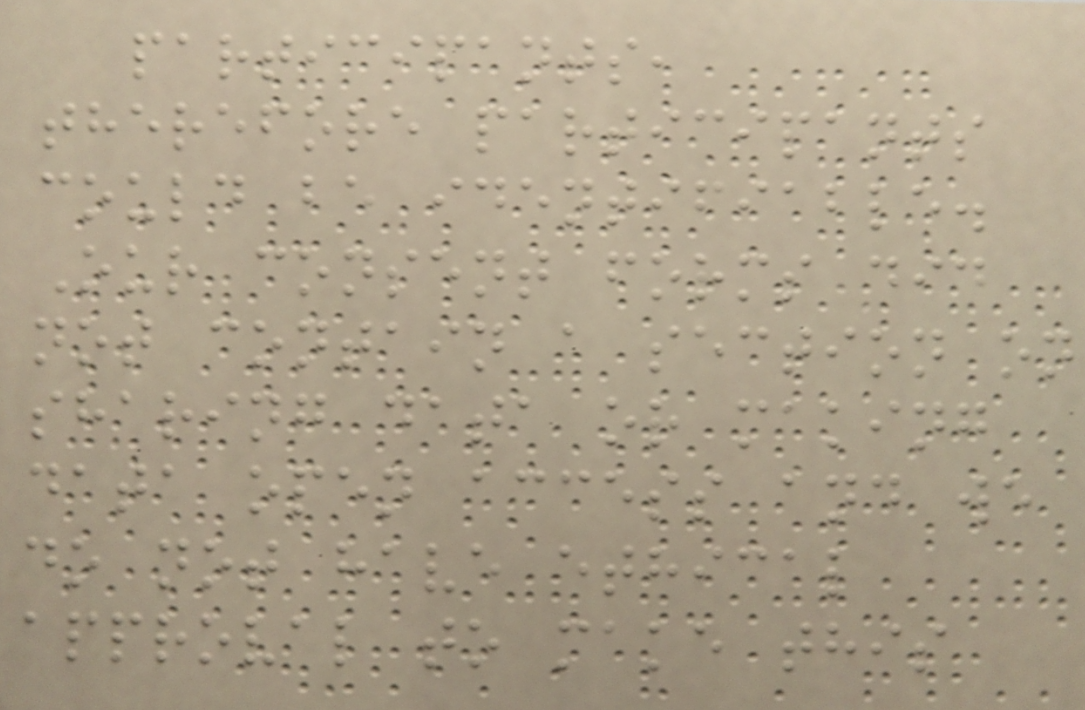participants,
therefore participants
could be identifiable.
Our consent forms did
not contain a section on
sharing data or making
data open access and we
do not have ethical
approval to make this
